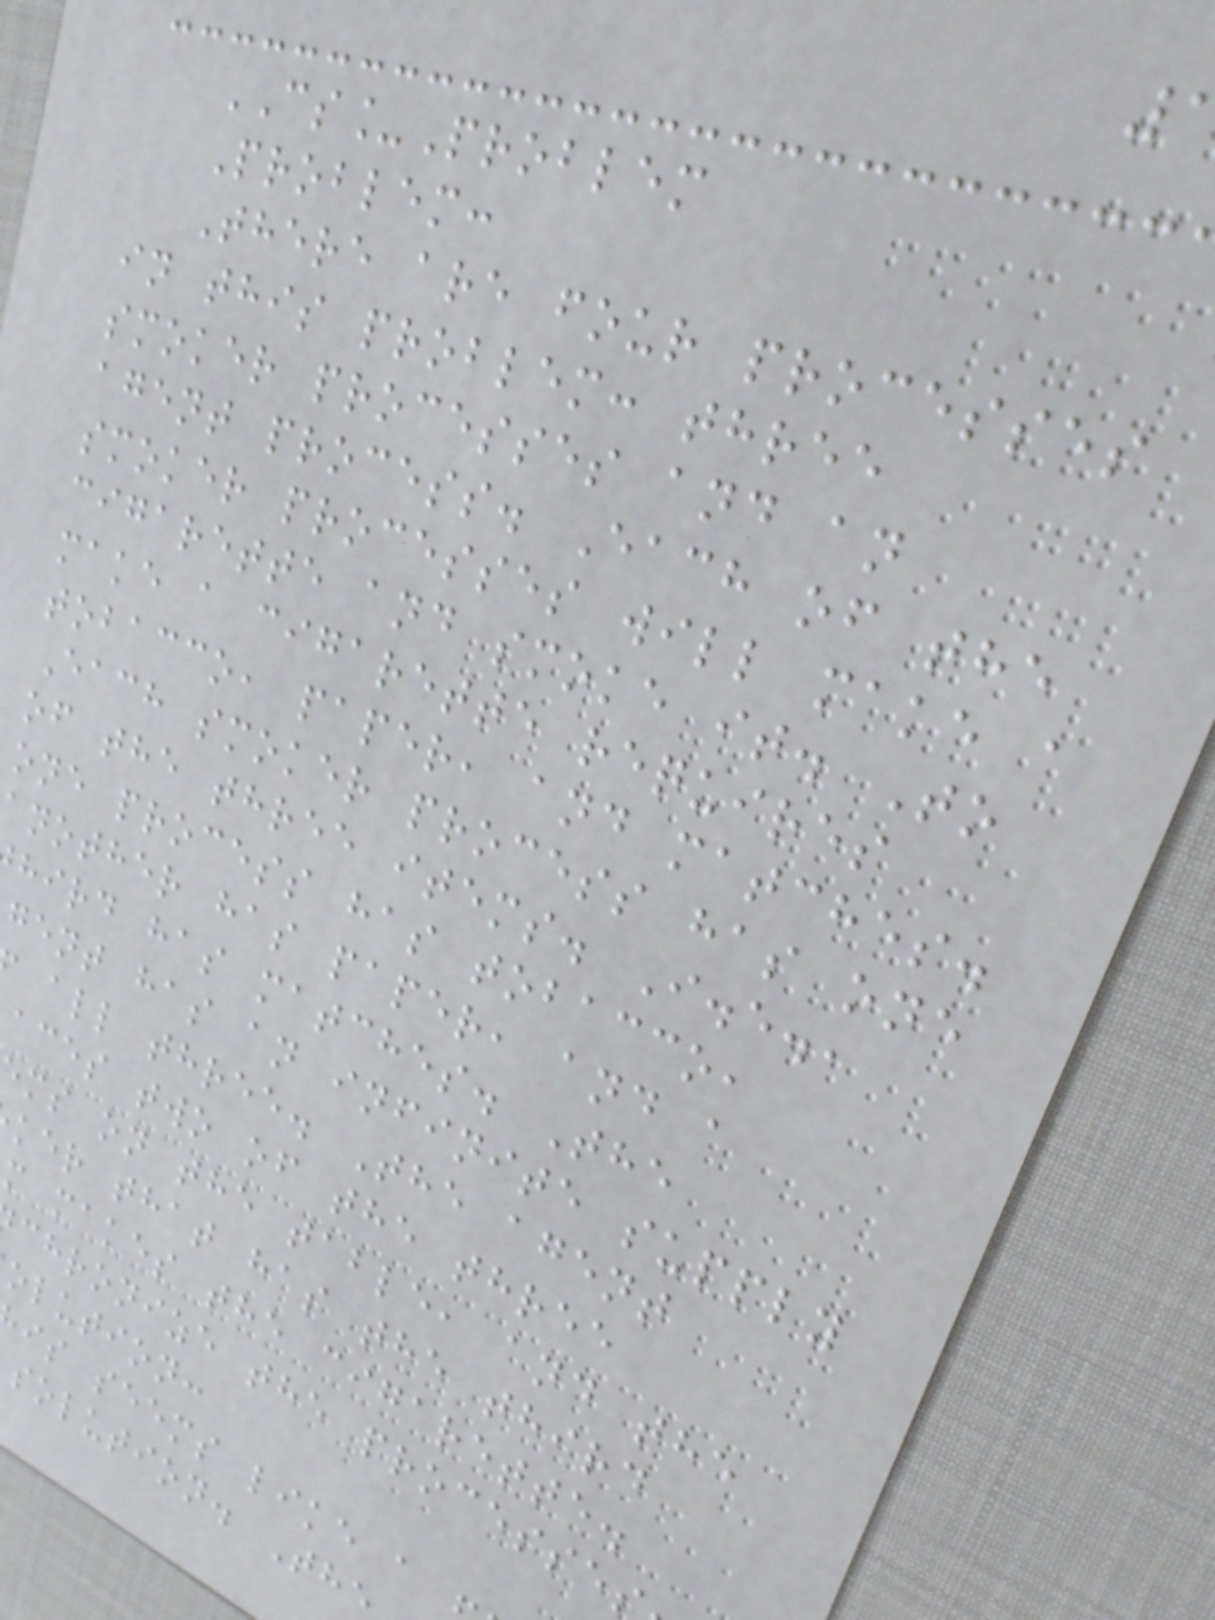CS_Problem
Problem:
There are four processes
in this problem: three
smoker processes and an
agent process. Each of the
smoker processes will make a
cigarette and smoke it. To
make a cigarette requires
tobacco, paper, and matches.
Each smoker process has one
of the three items. I.e.,
one process has tobacco,
another has paper, and a
hird has matches. The
gent has an infinite supply
all three. The agent
aces two of the three
ms on the table, and the
ker that has the third
m makes the cigarette.
chronize the processe
olution:
is seems like a
solution. The
